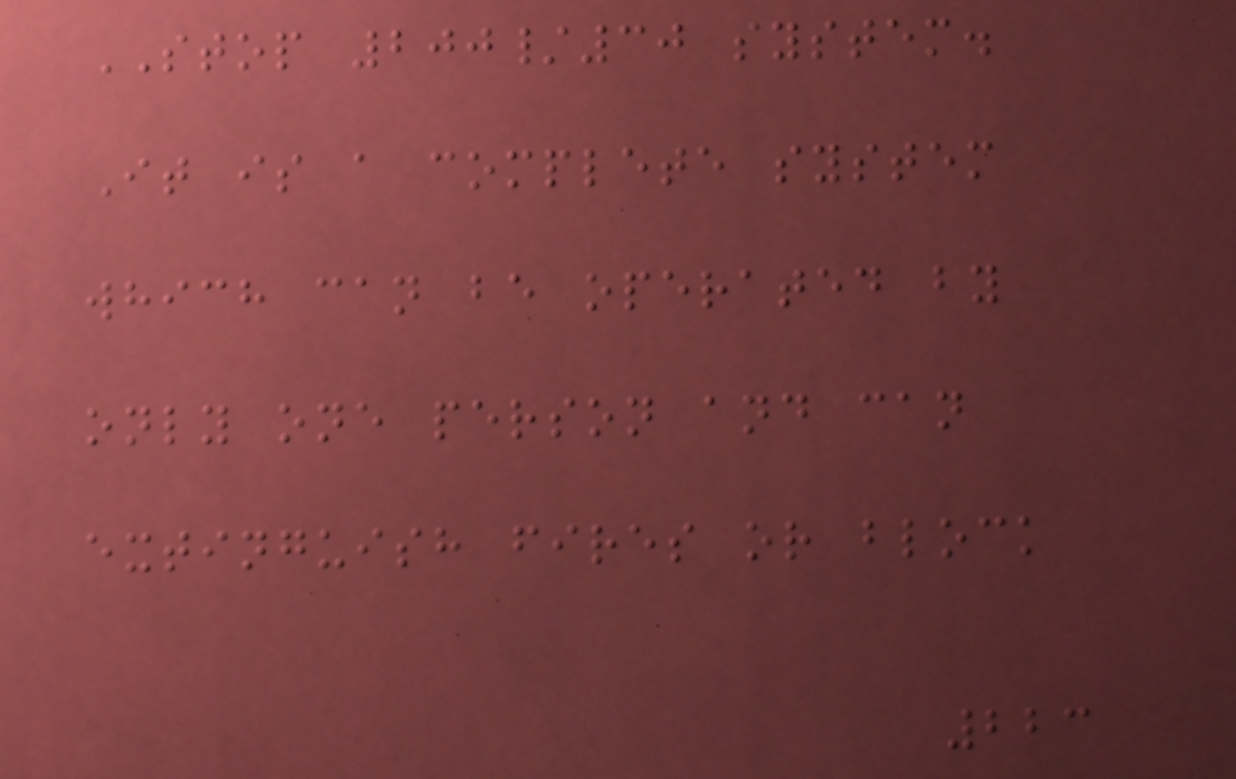STOP 200/30 system.
It is a complete system
which can be operated by
only one person and can
extinguish fires or block
223
